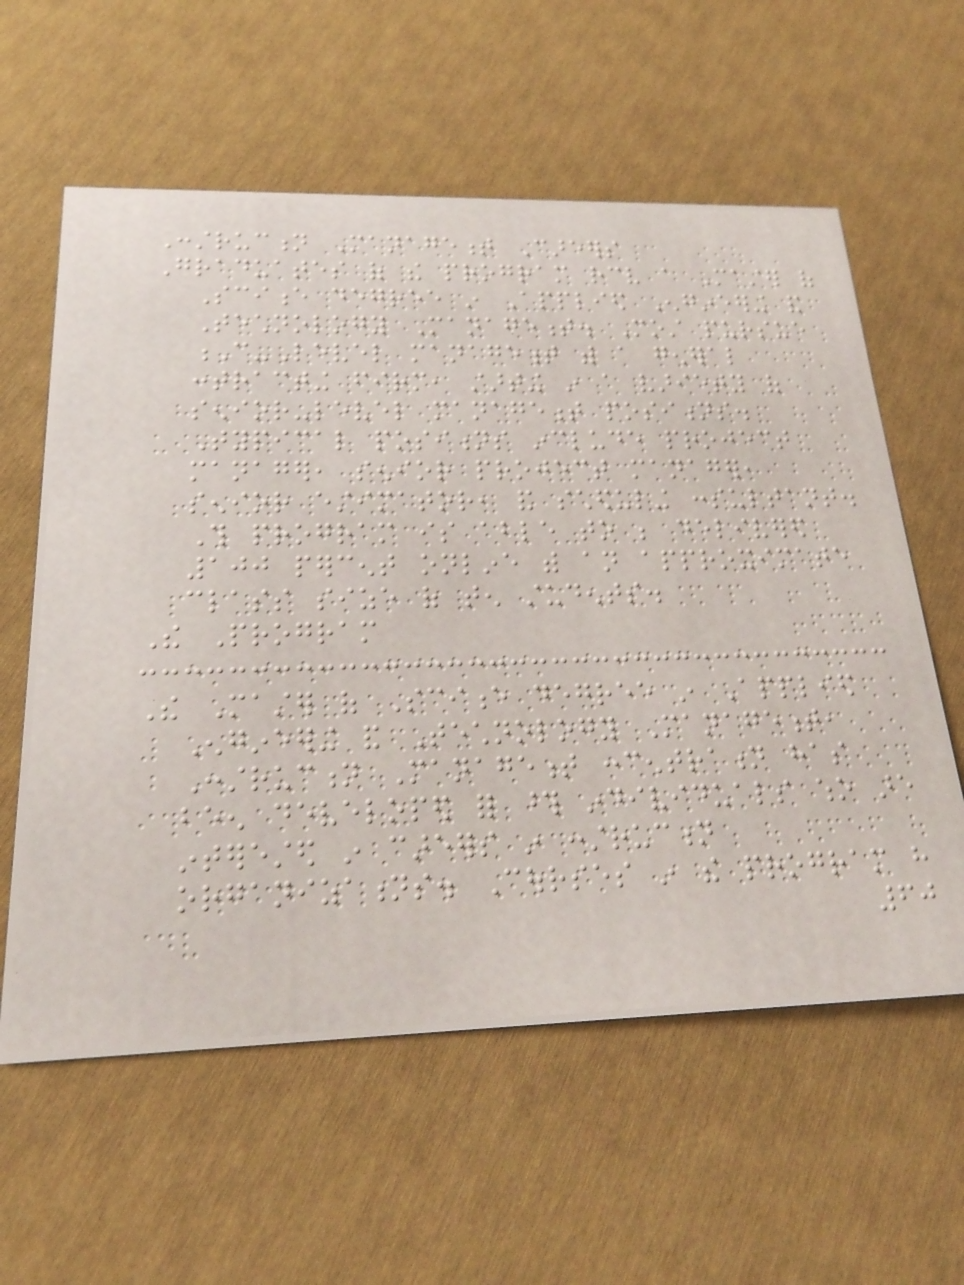Construction Management Careers
Graduates of the program receive a Master of
Science degree in Applied Engineering and
Technology Management. Most pursue
C-Level management with a general
contracting firm, starting in a variety of
senior-level management positions.
Typical positions include project
manager, senior project manager,
senior estimator, and scheduling consultant.
This program is able to be delivered
100 percent online with an approximate
class size of ten students.
The Program
The Master of Science degree in Applied
Engineering and Technology Management,
Construction Management concentration has
been developed for those individuals who are
interested in careers in construction
organizations. Courses in the program have
60
